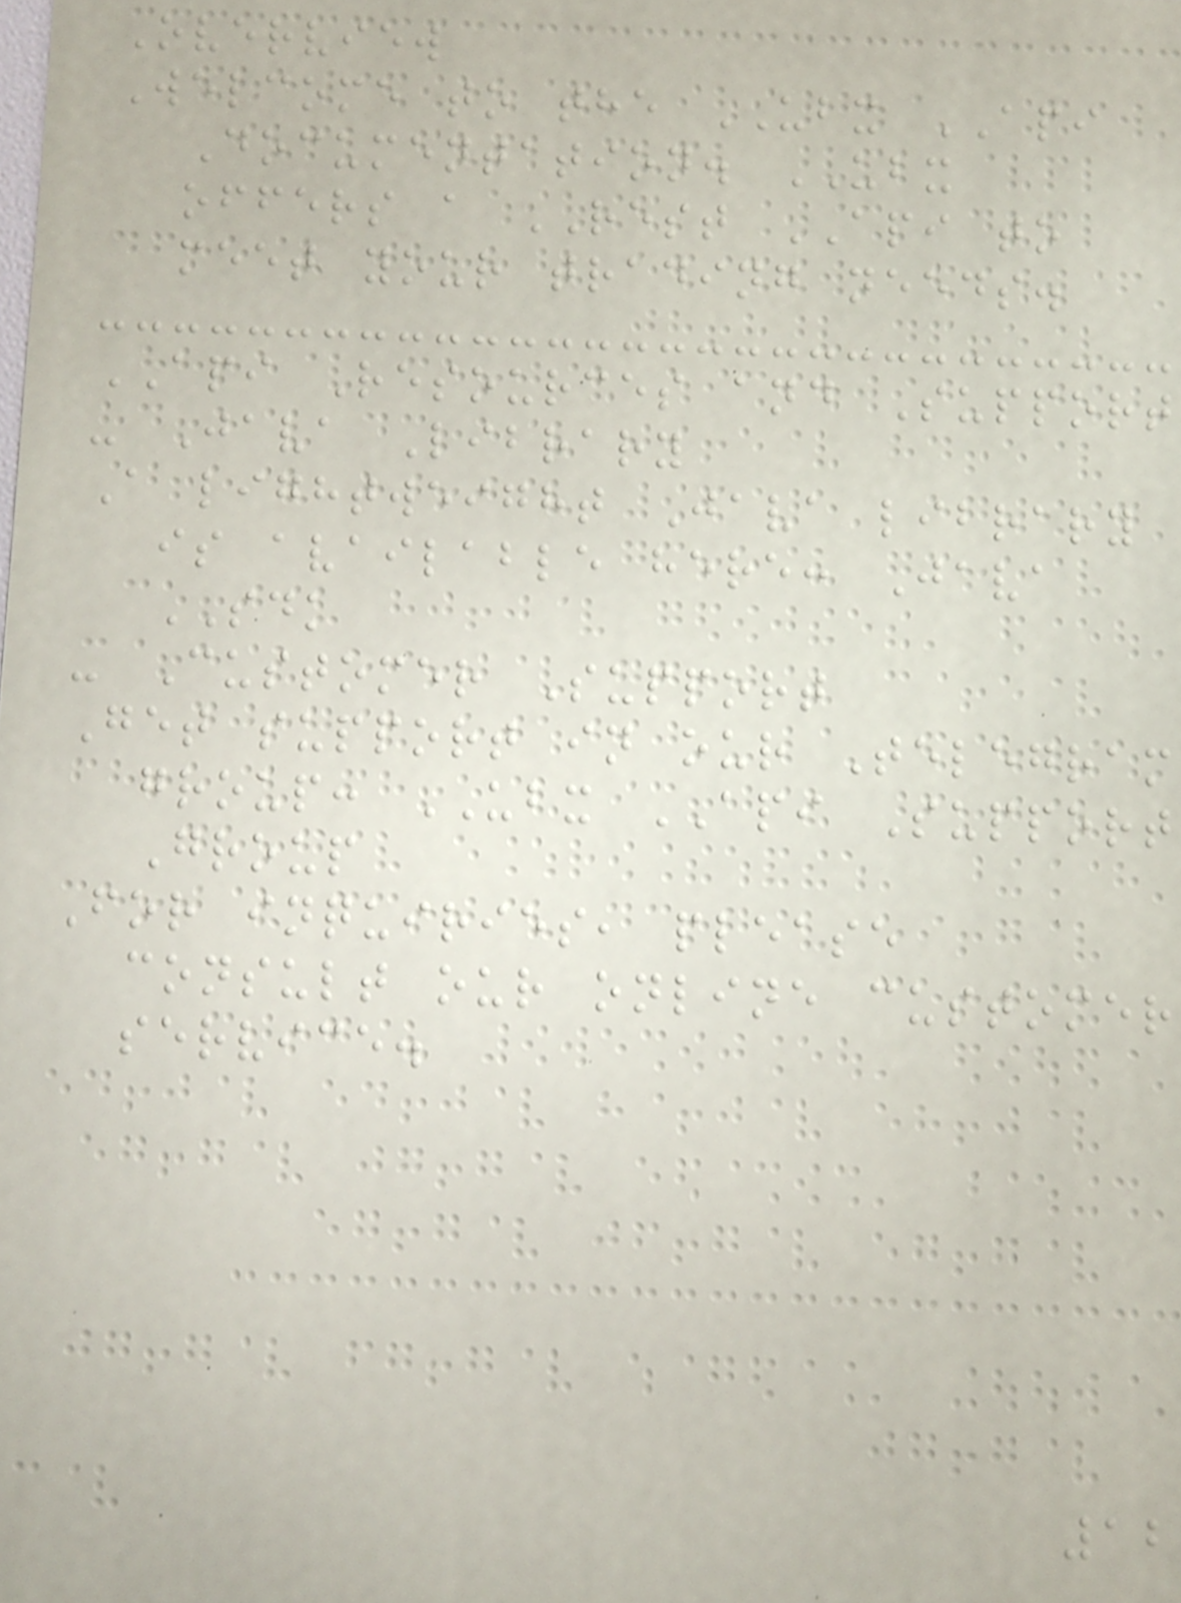Overview
Welcome to the UBX API
Documentation. UBX
offers a REST API to
meet your trading needs.
API Resources and Support
- Java Library
A lightweight Java library
is available here: Java
SDK
- Customer Support
Get support in our Telegram
group: UBX API Support
Group
For inquiries, please
consult our online customer
service.
12
